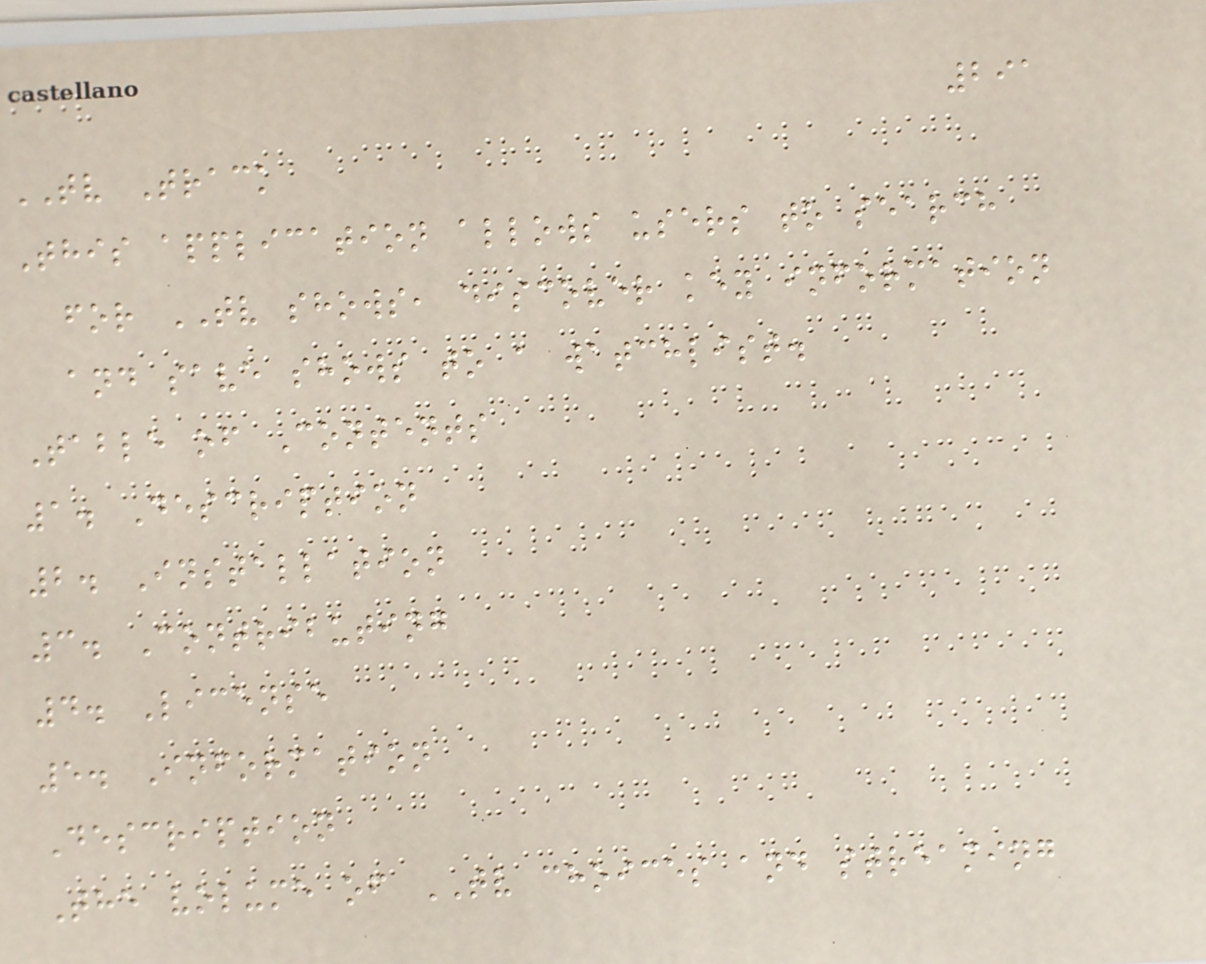291
TV Track
This application allows users to search
for TV shows, discover key information
and save shows to a watchlist.
Table of Contents
1. Description
2. Installation
3. Contributing
4. License
5. Information
Description
The volume of TV choices and streaming
